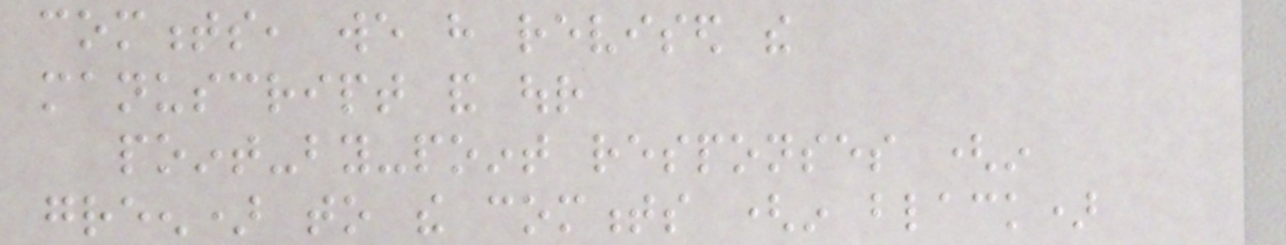comments, we have revised the
manuscript and our
point-by-point responses (in
green) to the comments (in black)
